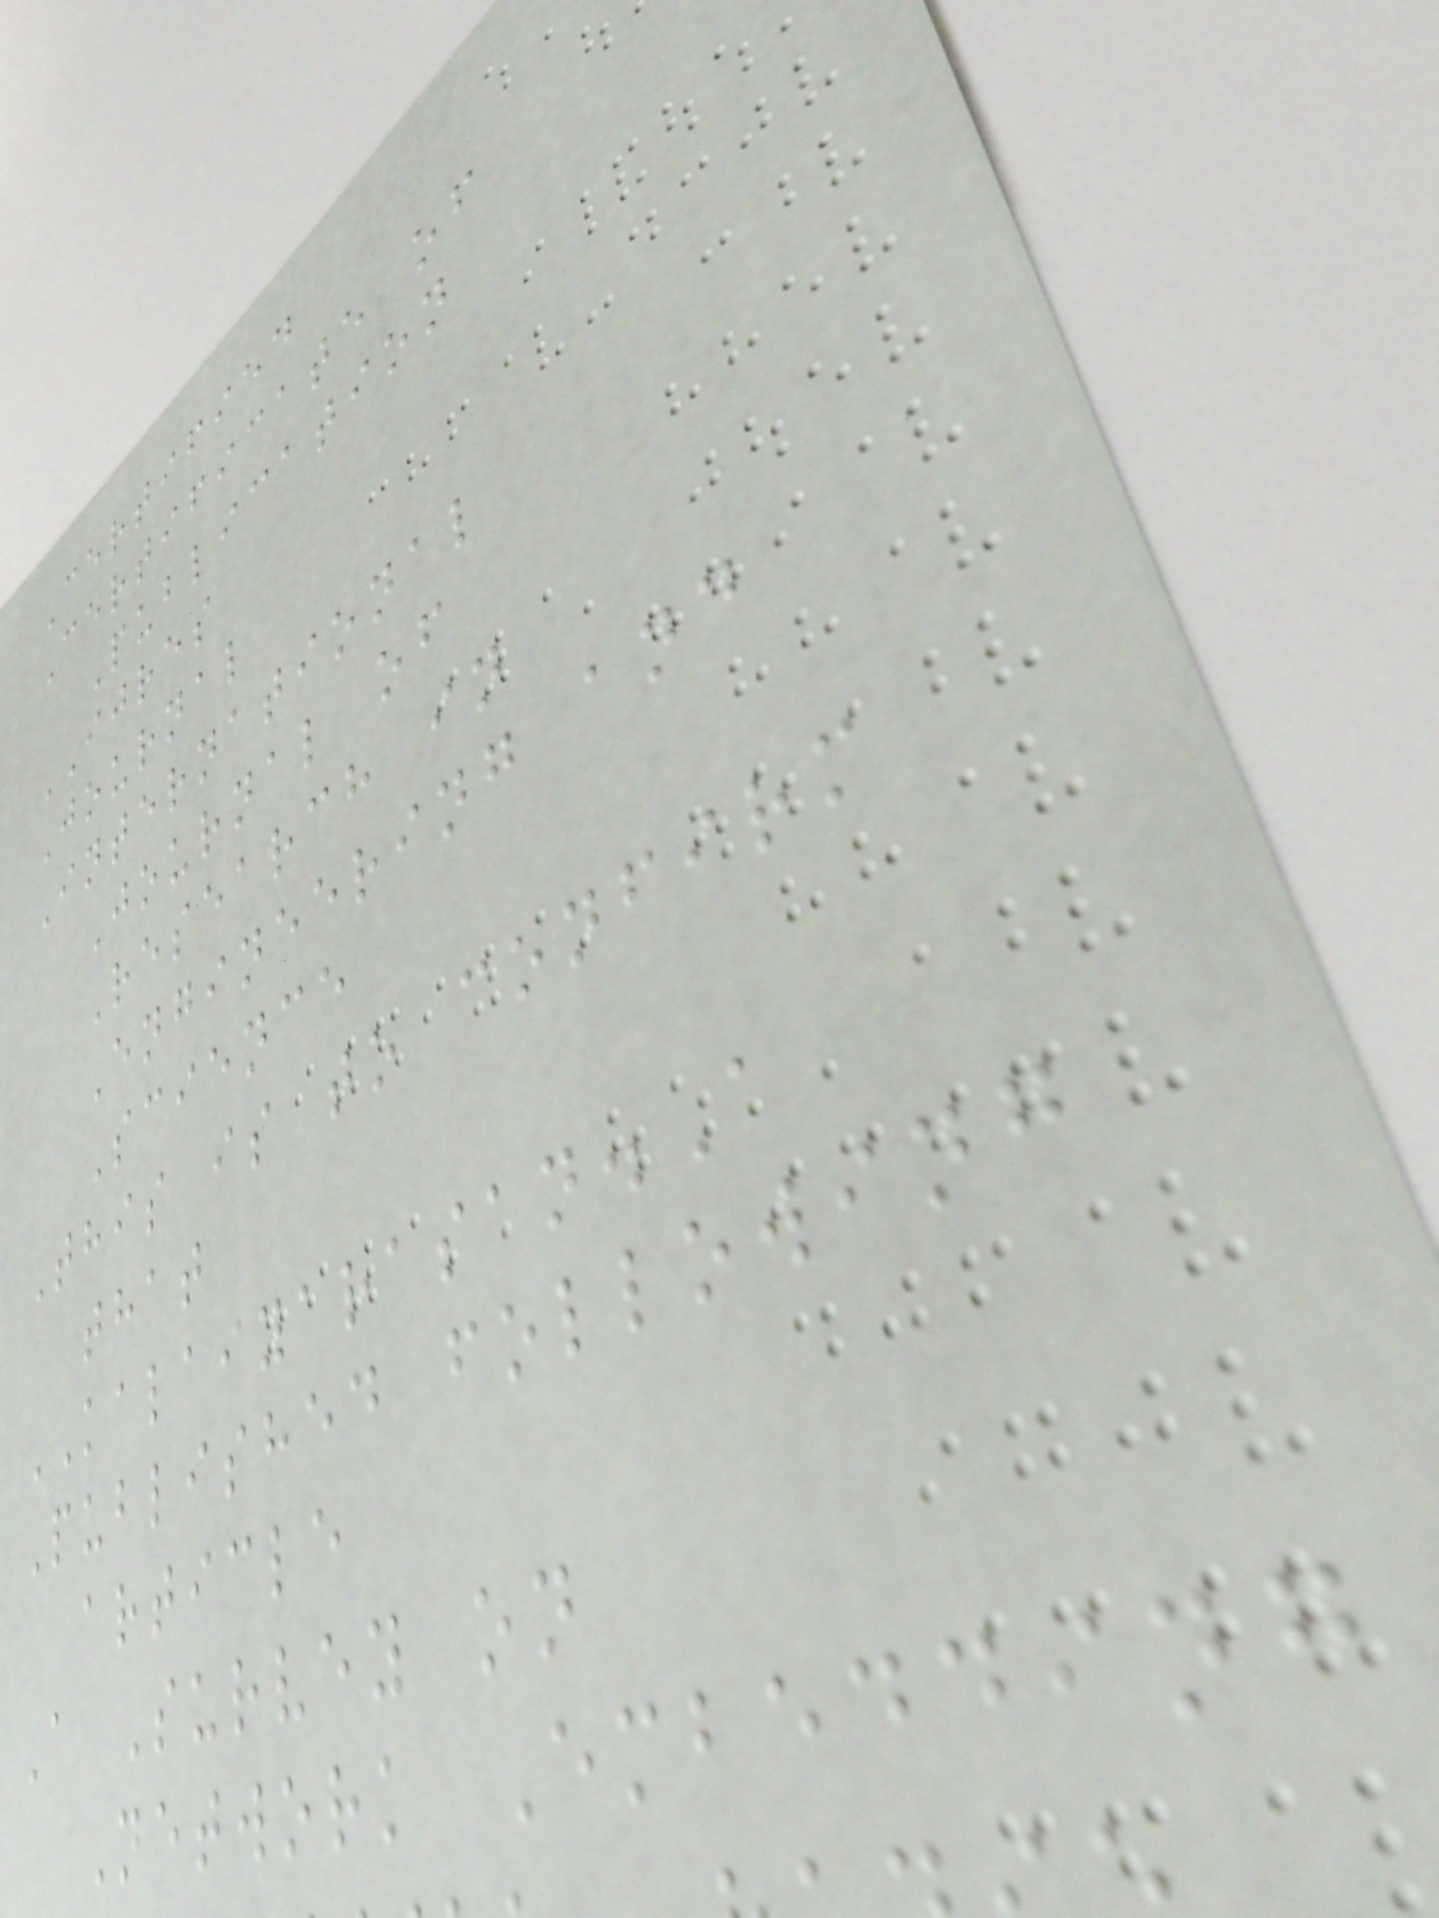Certified
Certificate of
Publication
IJRES
Journal
International
Journal of
Research in
Engineering and
Science
This is to confirm
that
KALAIYARASAN.A
Published following
article
A Survey on
Network Embedding
